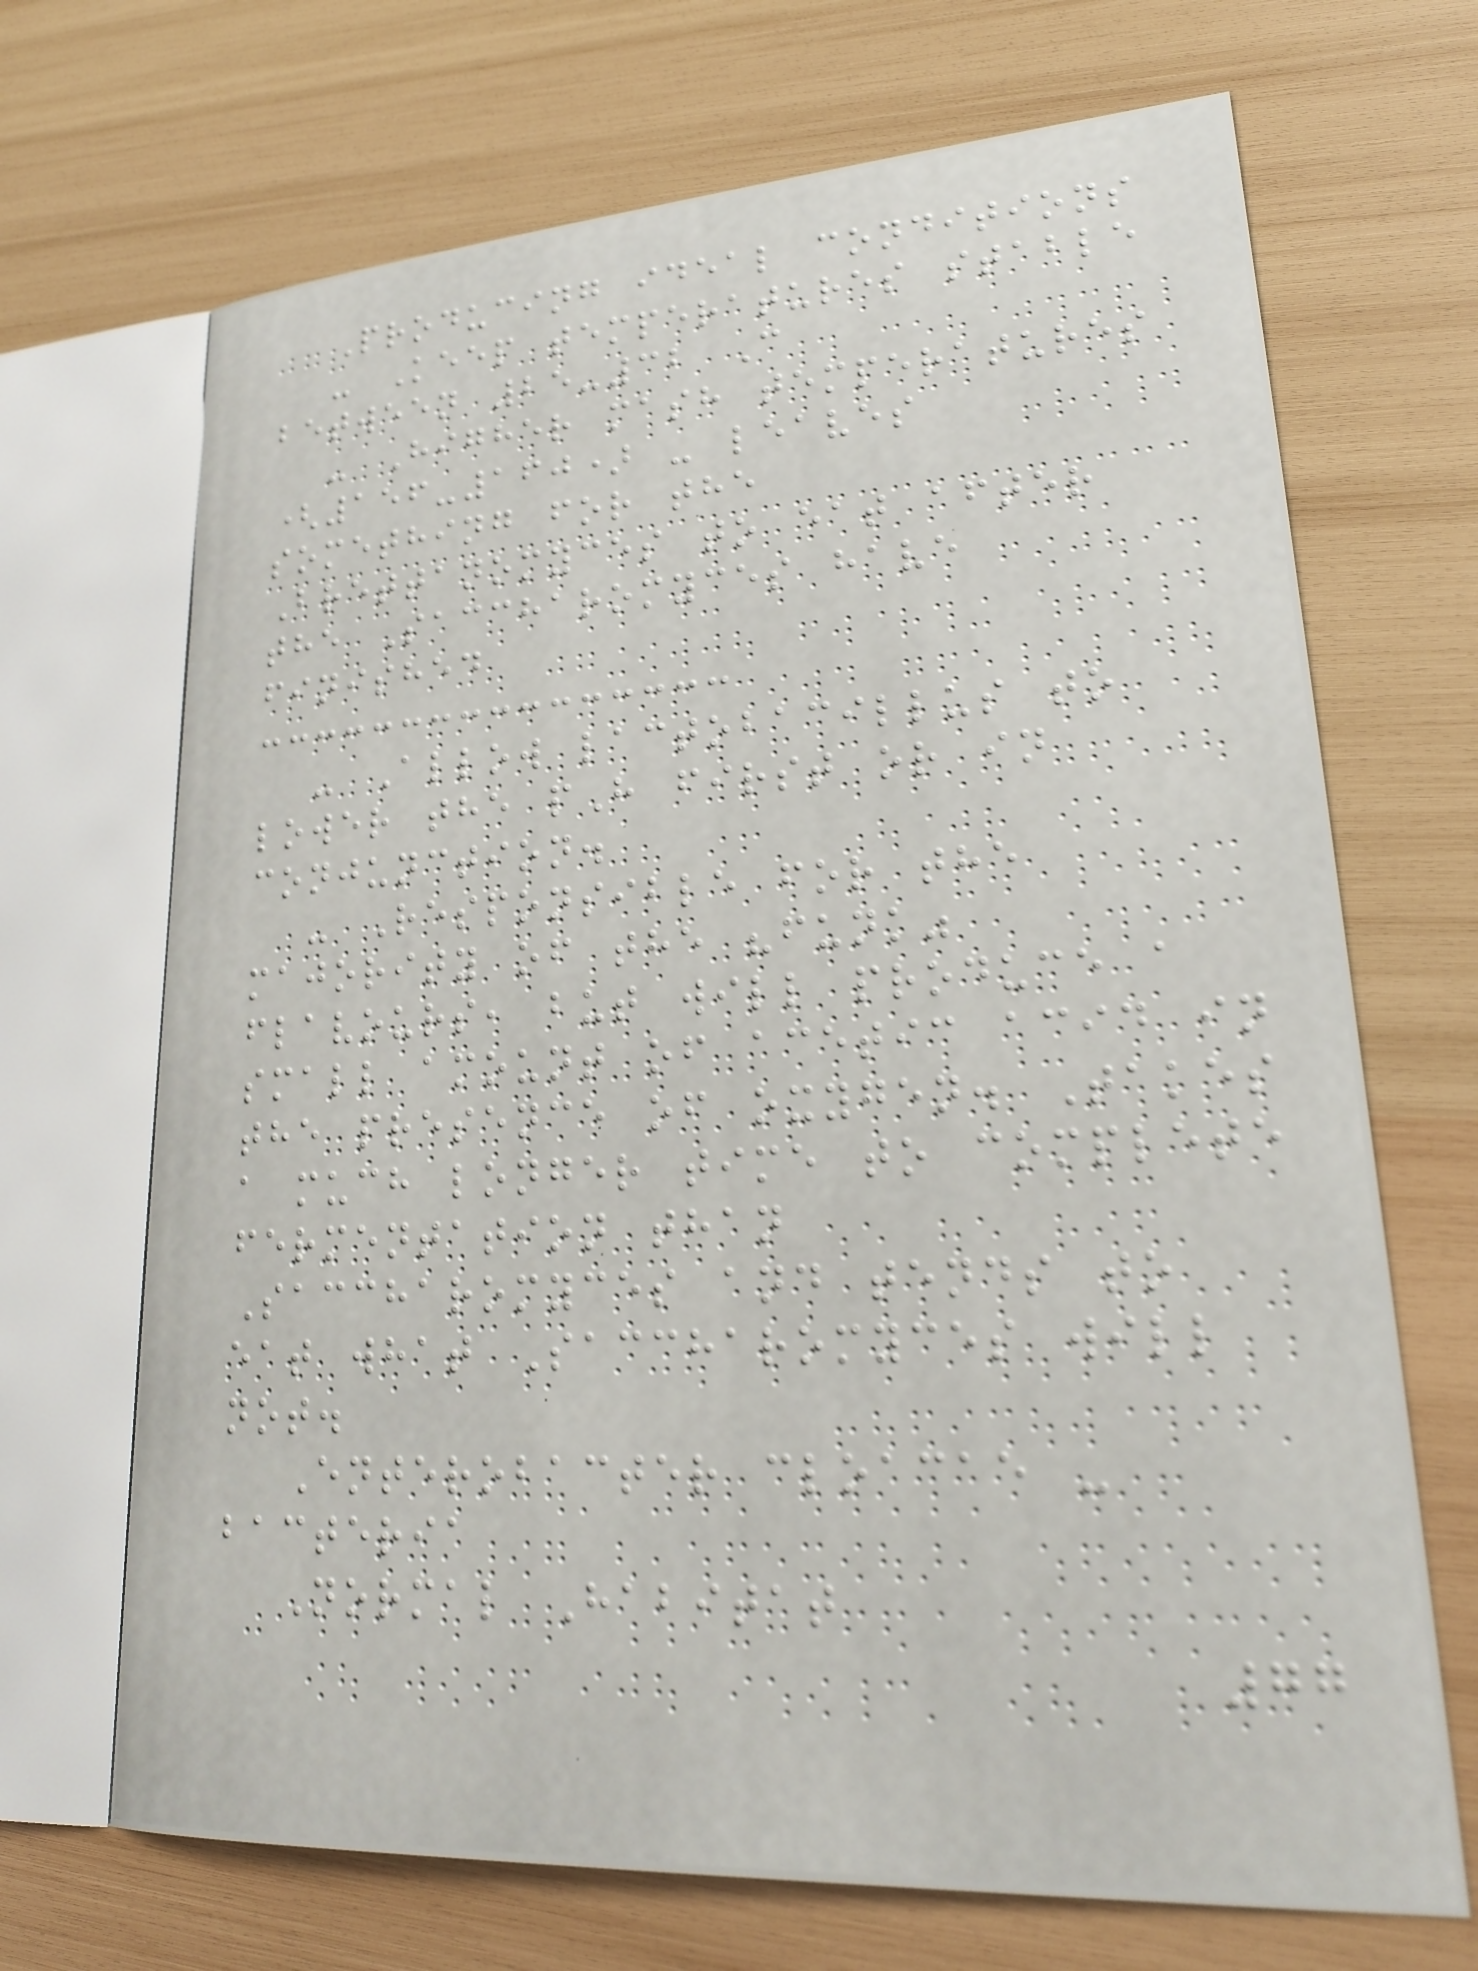Producing ideal conditions
- Keep temperatures stable
between 25-32 C
- Higher mash temperatures
(156-160) - leaves
something for the
Brettanomyces to eat after
the Saccharomyces have
finished
- Allow lactobacillus to
lower the pH first or in
conjunction.
- Responsible for the
majority of the "funk"
flavours, but will produce a
small amount of acetic acid in
the presence of oxygen. Takes
a much longer time to complete
fermentation than
Saccharomyces and tends to
eat what Saccharomyces will
not.
Enterobacter cloacae -
bacteria
Normal Habitat
77
